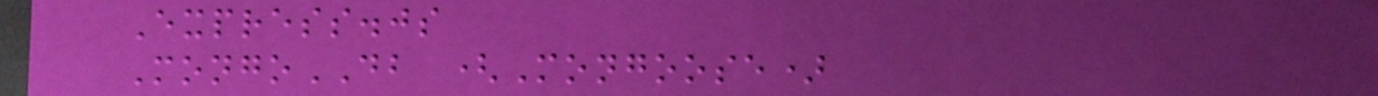Express.js
MongoDB (Mongoose)
